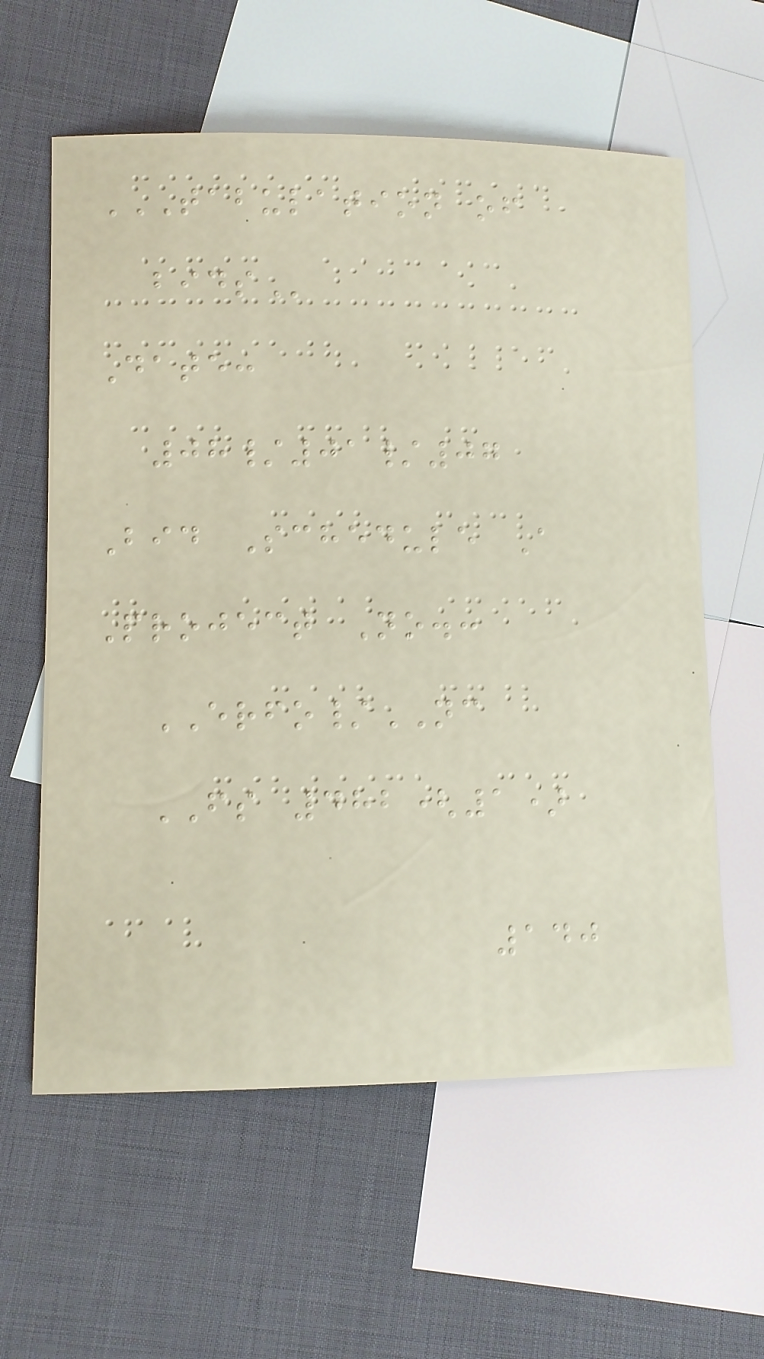TABULATION OF
BIDS
Date:
08/01/07
Bid Schedule A
Project No.:
ERFO/NC
FS 482(1)
140
